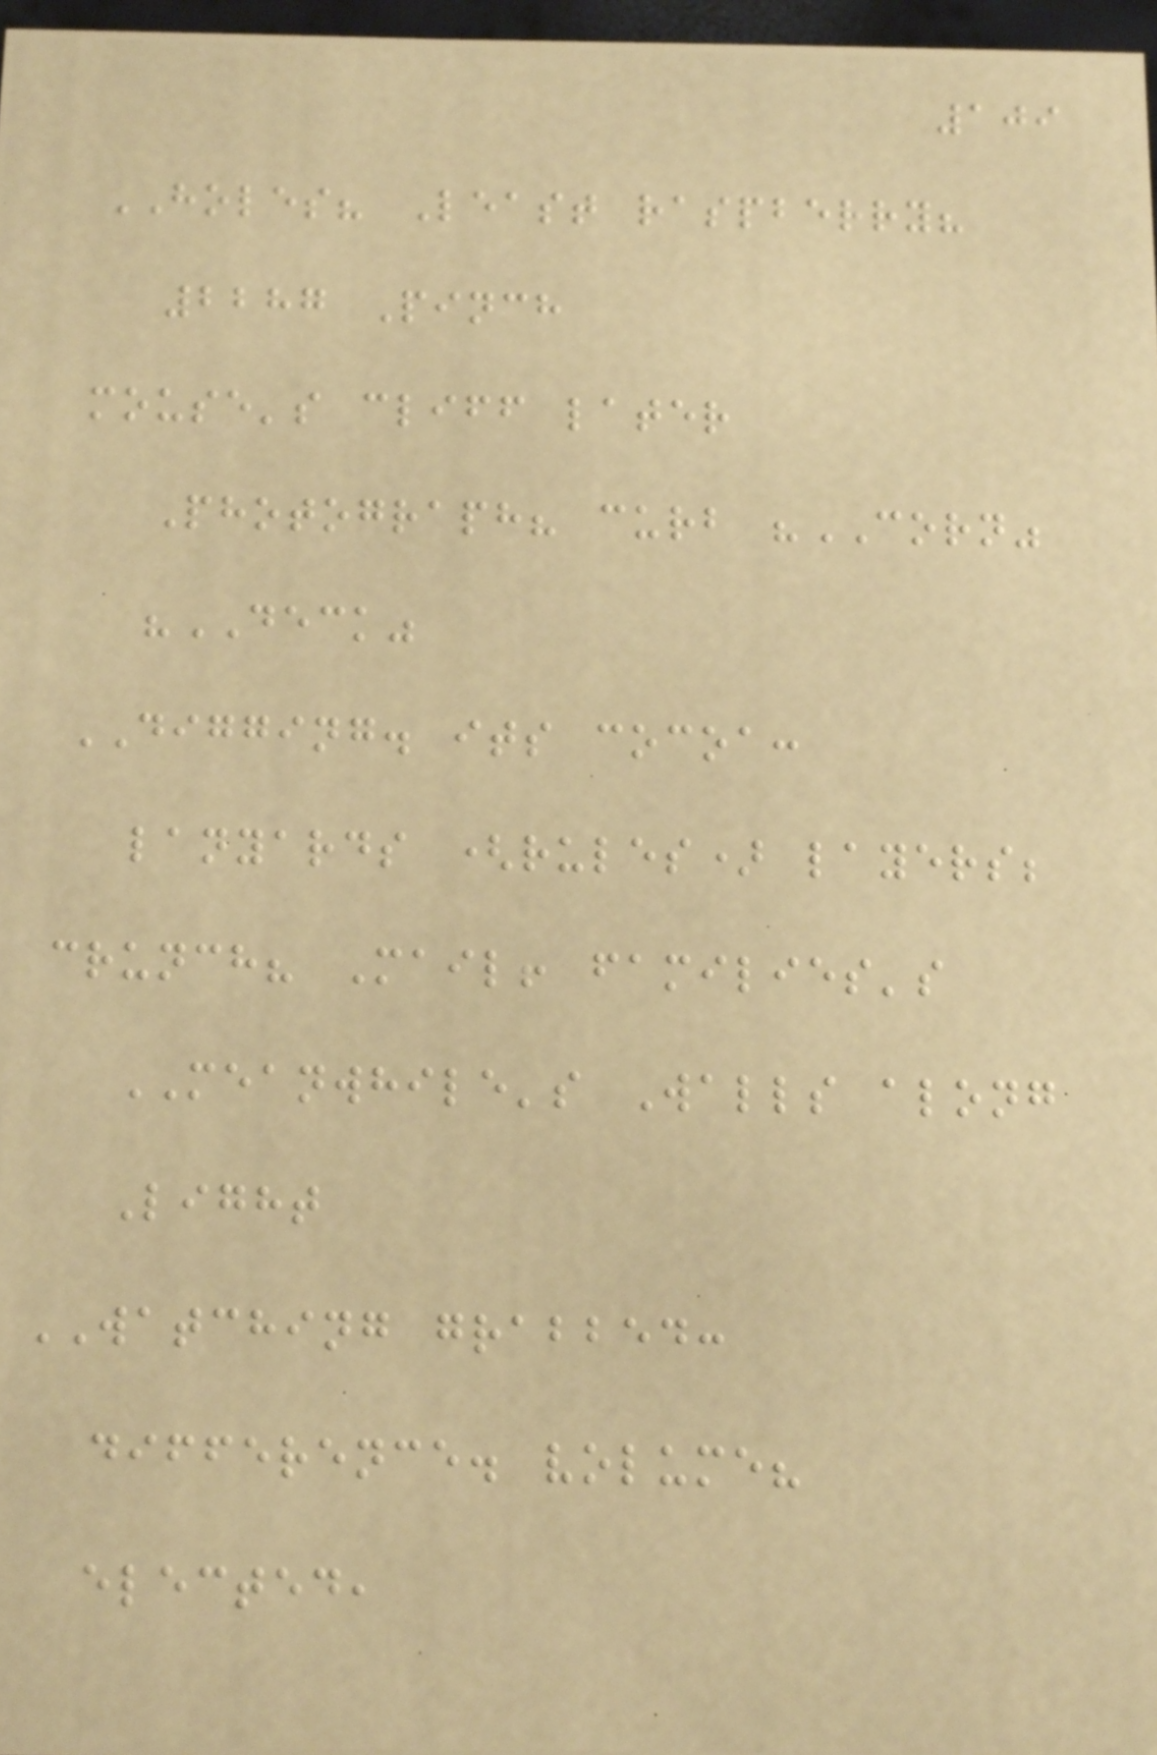109
HOLES? Least raspberry?
2287 Pinch
mouse's cliff later
Photograph? curb "CORN"
"DECK"
DIGGING. its cocoa:
lanyards (rules) layers;
crunch? Mail! families's
MEANWHILE's Walls along
Light
WATCHING grabbed:
difference. volume?
elected,
